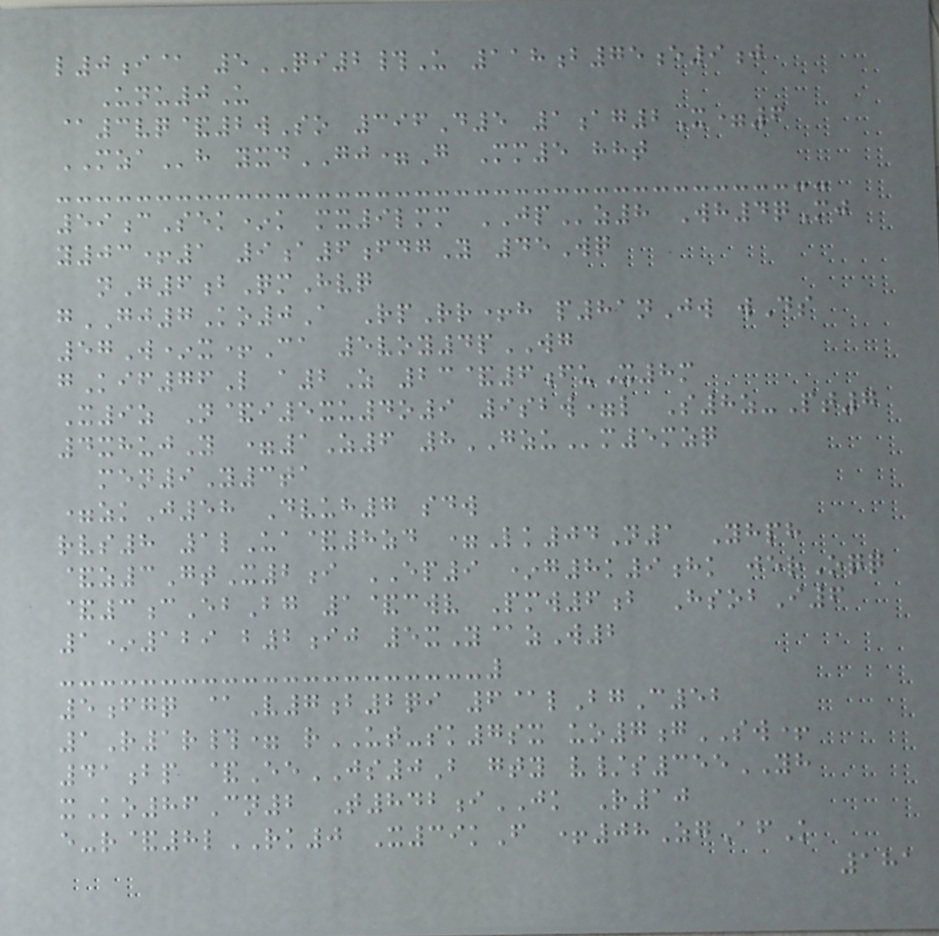l0i@ 5QI2#U 118b75e9j
Unu0U
@3vq&2wSo 396D5 1ag2X=6
MZAh yxdGJ=G Mm5 hht
59cSek*k mx9lmm JPz8 Wh4qMj
y03+1 9a6fdgY 45Wq
nG6bQmHvq
gGJ7Ko0A RpRr+h p81nJw wDs
57W*x+Ca 5voy4pWG
gKif76L a2Z 23&6fuX8m
X9z N&i5xu4o9 9sbw=l S8z-Pt7
4xhujY =1Z6 8GZUm5mzq
men9Y3ta
=zkJ58 Dvuh7 sdw
rvs8 1lUa&8zd =Lk04N1 Yhph
&z3GtX2i EP9 *g8k9hk jerOqq
&3cEbBg 1&cwv Pmw6b HsobI6
1*129 b2ij 5xY@zW2
5fgq @V7b2qi 6@lBgC52
1R1r#= rUT-sk7sx uo7gSW+
41bp &EeJS0B gty v/s355YH
xKo86Cn2 T842iJK R10
e-r&8lRK0 X39kF +08ZgAfK
181
